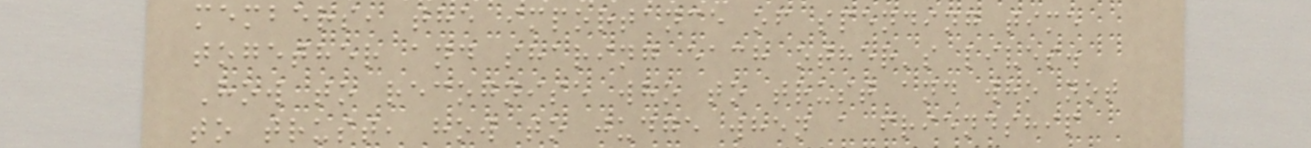members, the importance of spending time
together and sharing each other's lives.
How to recognise who to trust and who not
to trust, how to judge when a friendship
